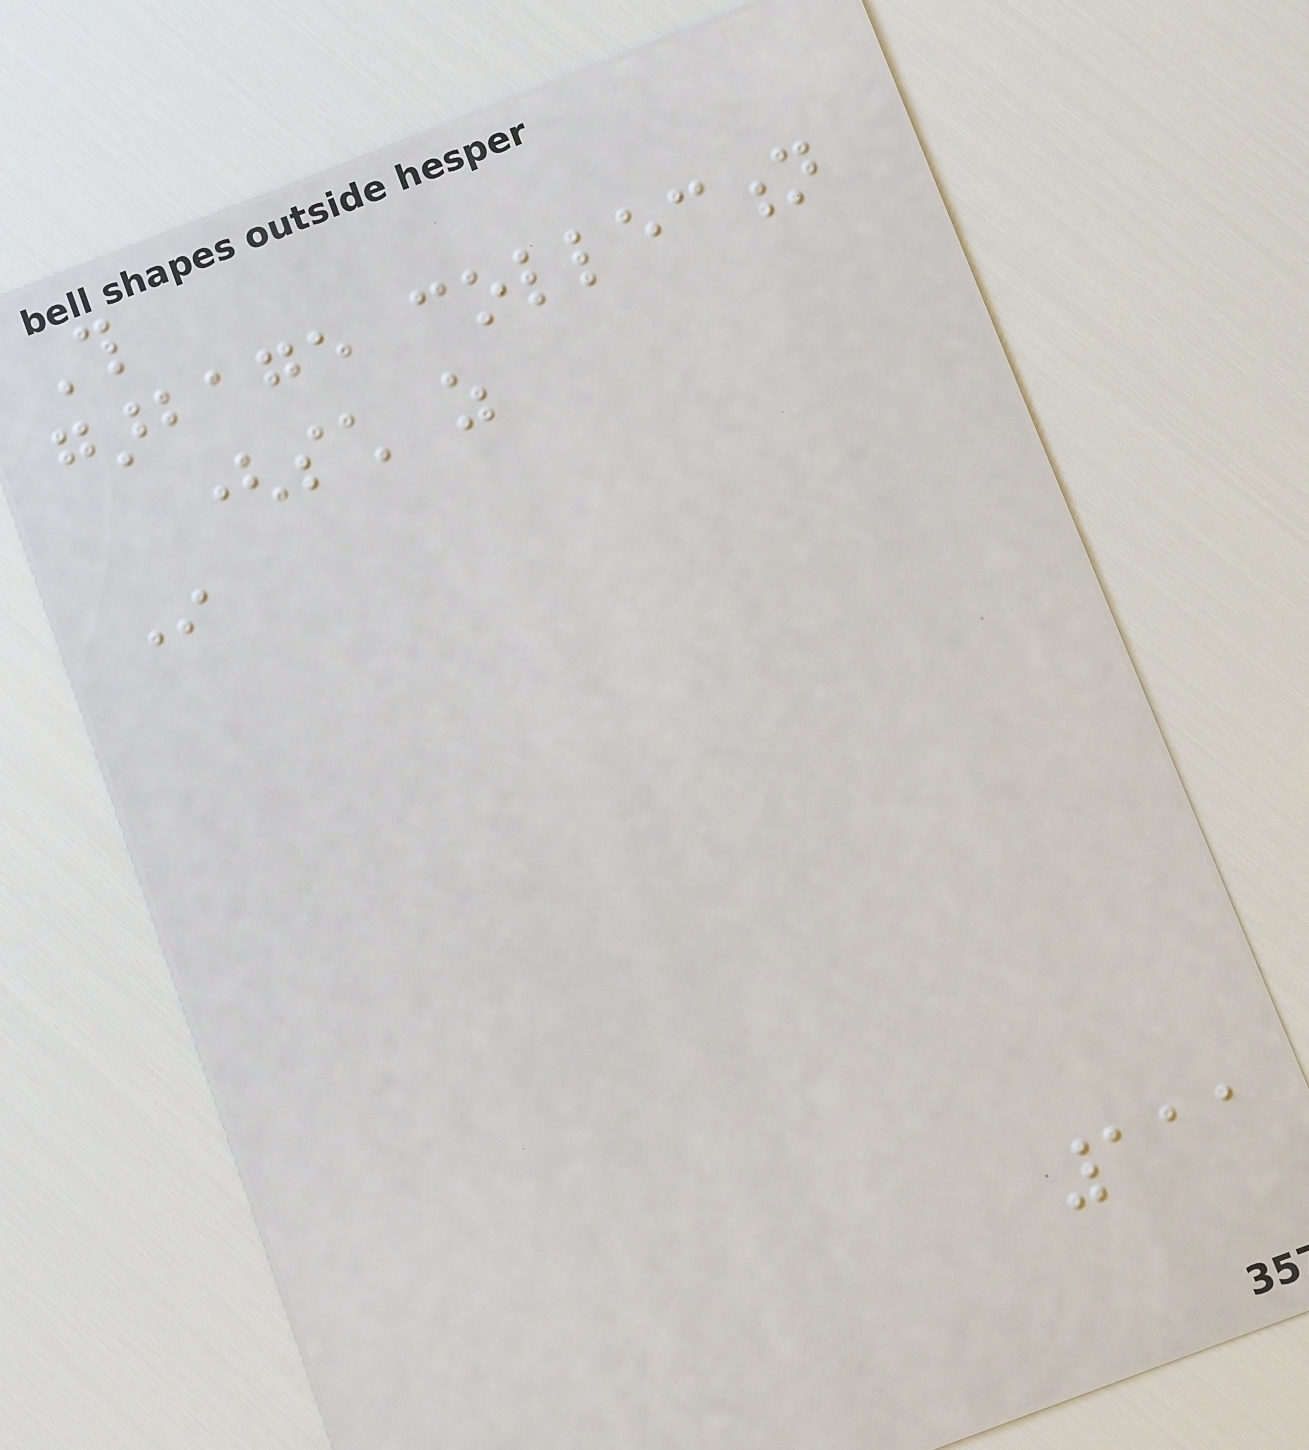This
garbage collection
(such as
In
111
